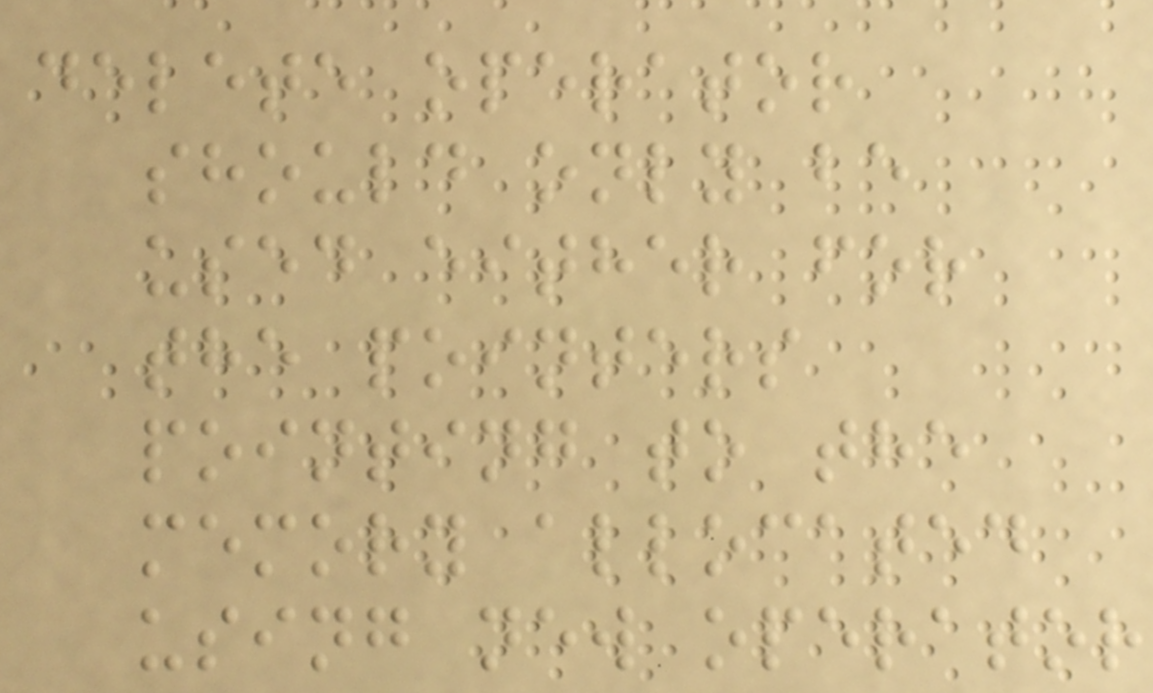delete operator
should only be
used either for
the pointers
pointing to the
memory allocated
using new operator
